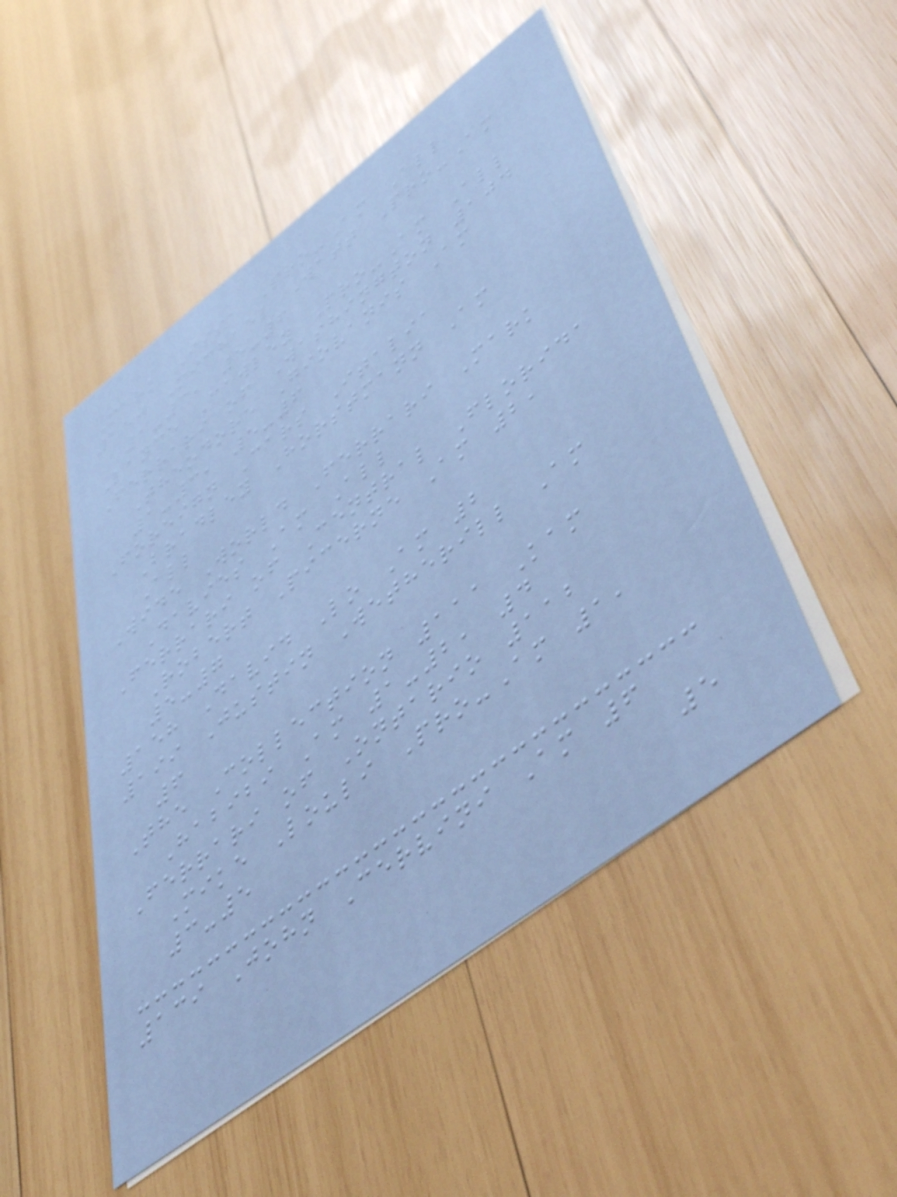Mark Issa Pro-Am All
150 Michael Watt Pro-Am
1-3, 5-6
Lance Cawley Pro-Am All
Ferrari of Washington 104
Theodore Giovanis Am
1-3, 5-6
Foreign Cars Italia
Bradley Horstmann Am
All
Wide World Ferrari Mark
Davies Am All
Ferrari of Central Florida
Robert Picerne Am 2,
5-7
158 David Lo Am 2
199 Justin Wetherill Am
6
The Collection 111 Kam
Habibi Am 1-2, 4
Ferrari of Ontario 112
Mike Louli Pro-Am 1,
3-5
139 John Cervini Am 6
5
